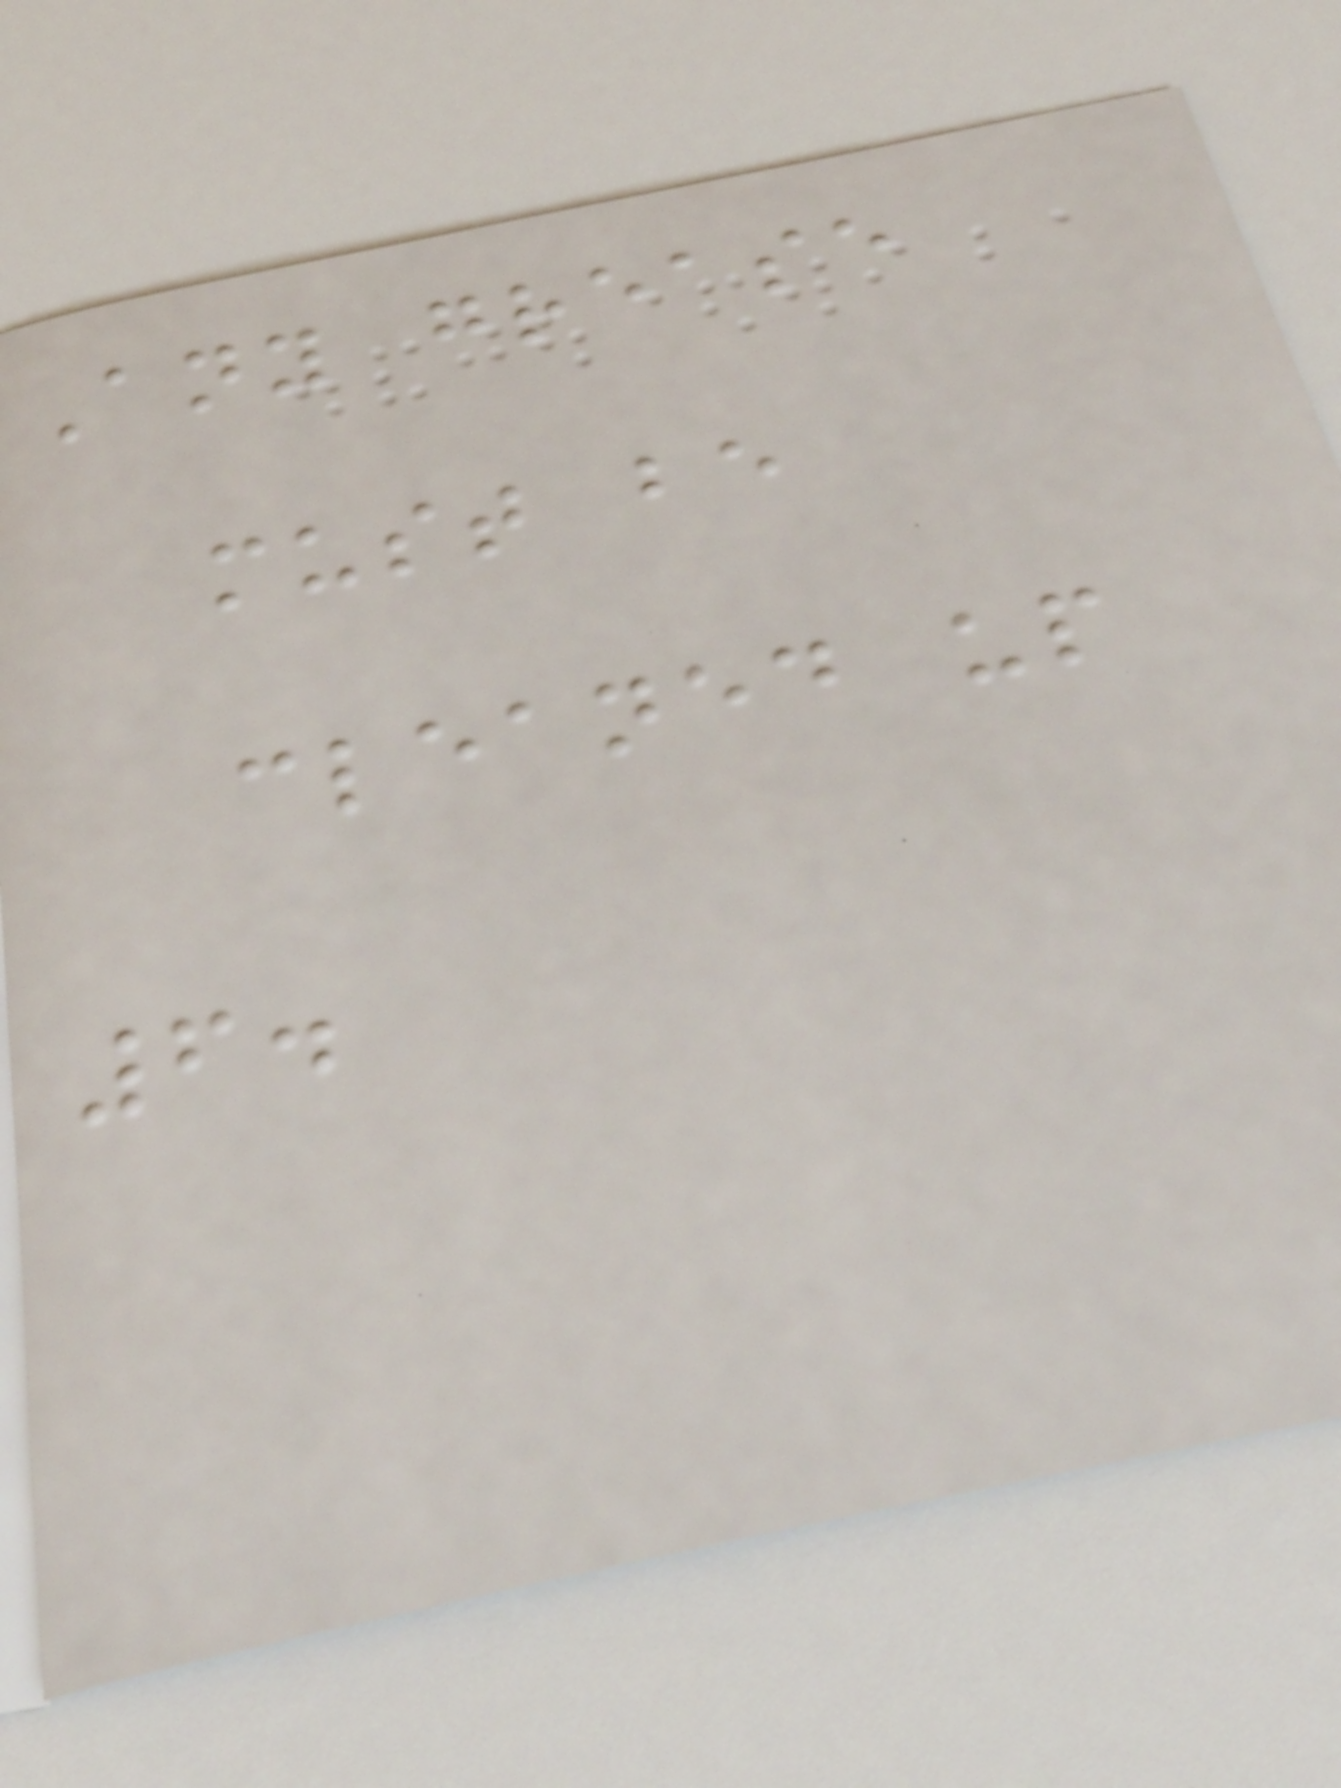Any grease
must be
cleaned up
6.
